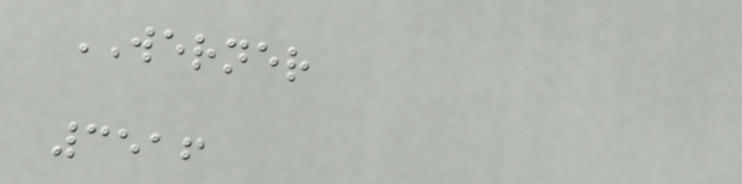WERNER
3516
